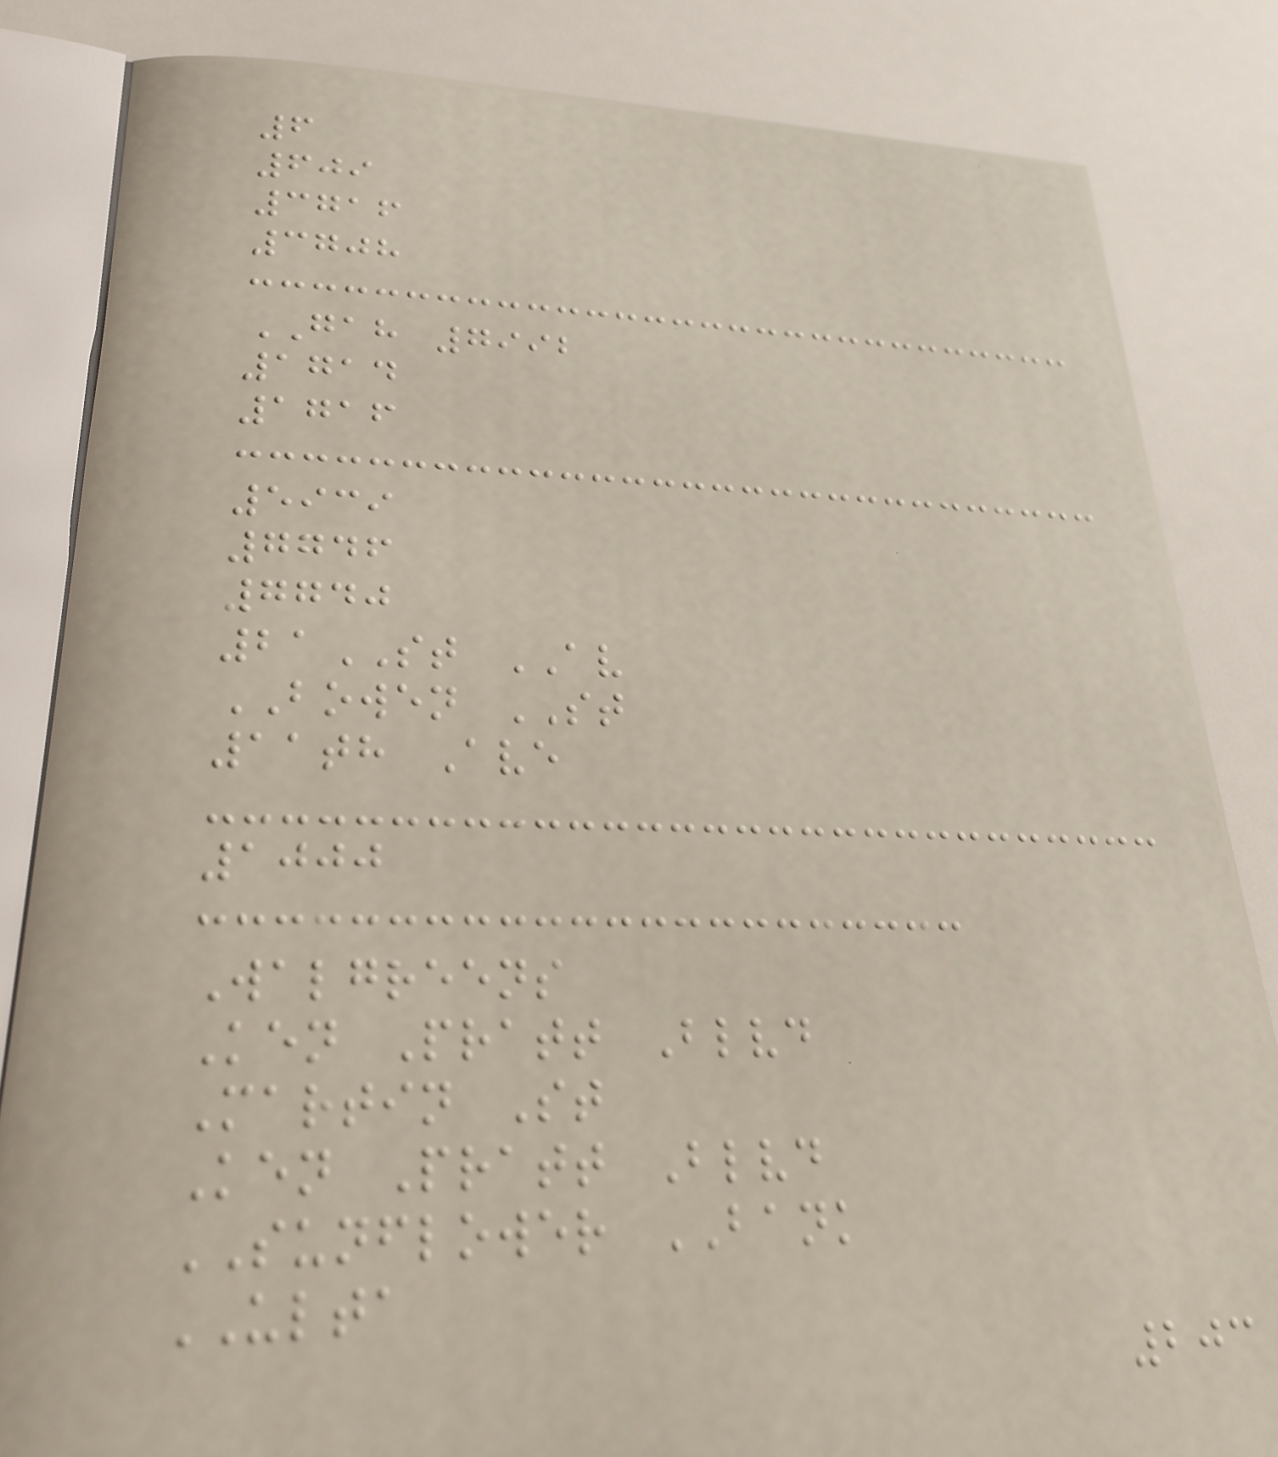6
609
3716
3708
GAH 7992
1714
1716
5939
7746
7740
21ST AV
BOWEN ST
11th Ave
1000
Walgreens
Ken Pratt Blvd
Martin St
Ken Pratt Blvd
SUNFLOWER BANK
ULTA
203
